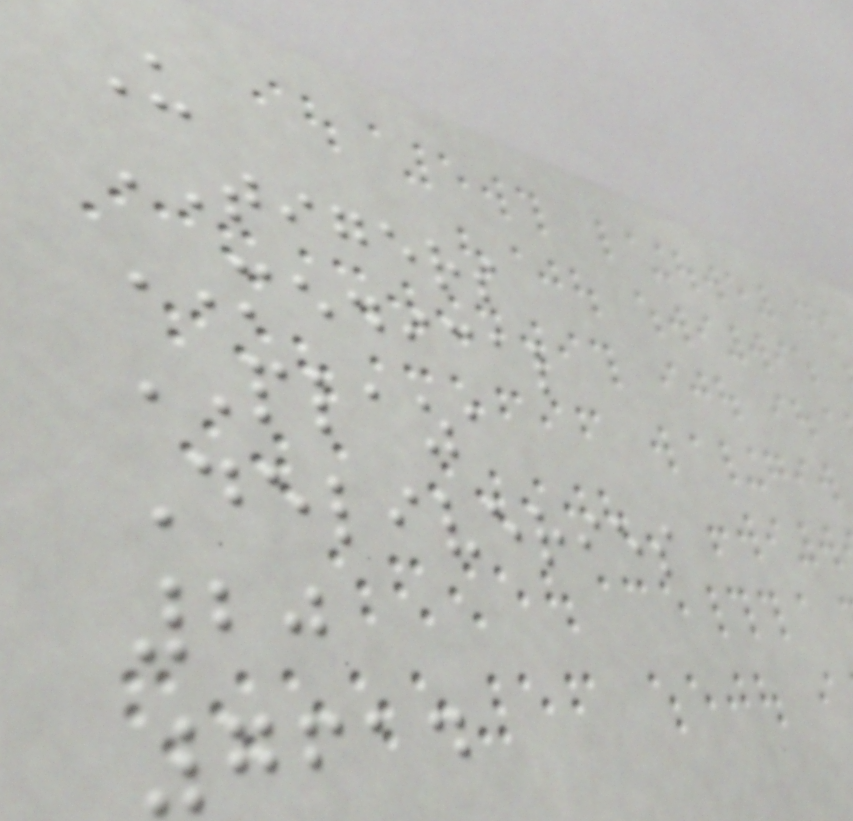U
TIGERS
MEDICAL
PLAZA
Deliveries
20
7614
